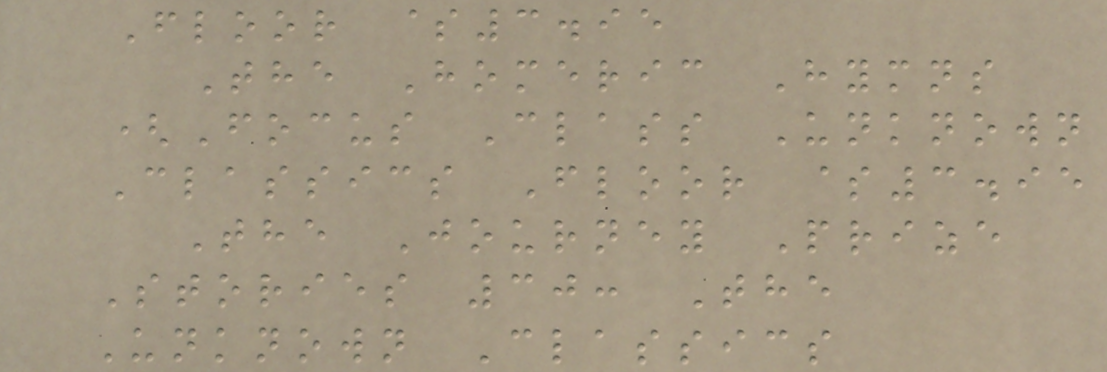Floor $3.95
The Homeric Hymns
(Focus Class Unknown
Classics Floor $3.95
The Journey Prize
Stories 30: The
Unknown Classics
